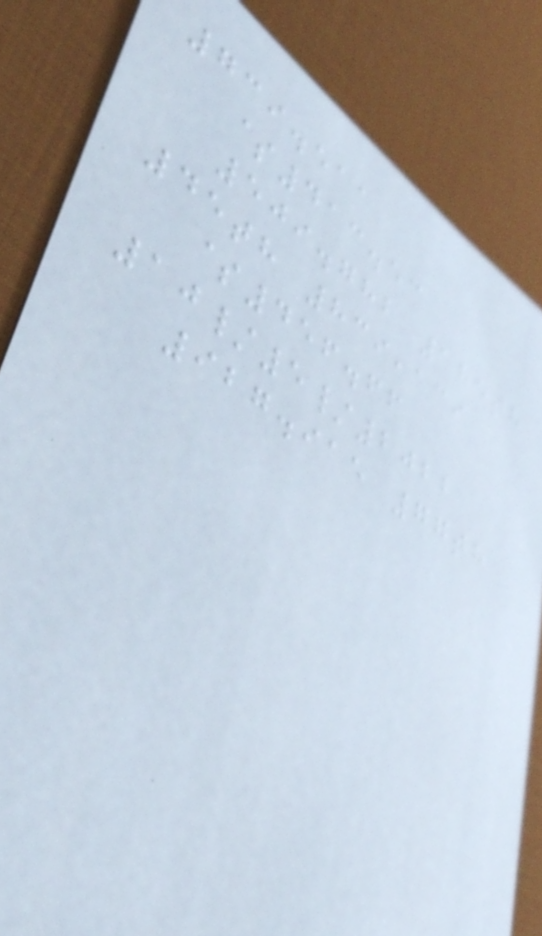739.511
$413.53
509.782 185th
45th 839,139
$456.66
10/5/2022
927.915 77th
